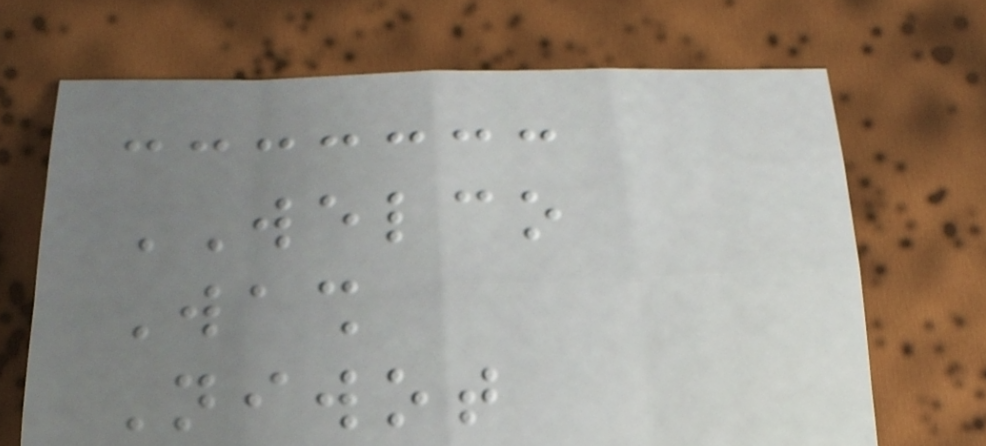WELCO
Wash
Niwot
